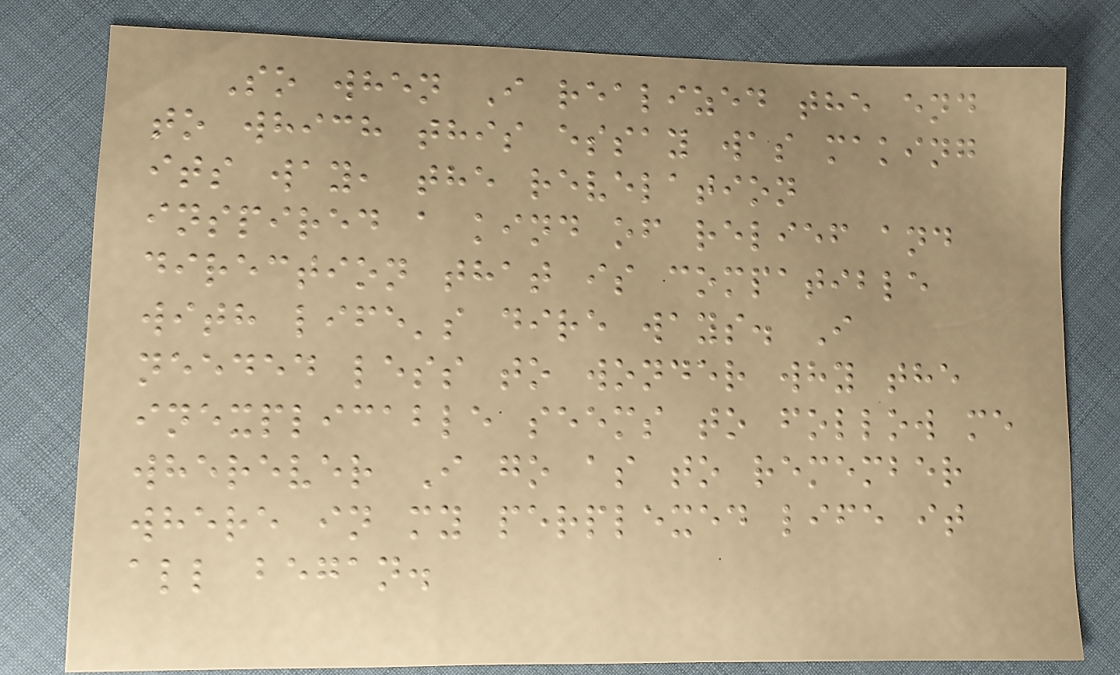So when I realized the end
to which this essay was making
its way, the revelation
inspired a kind of relief and
direction that is compatible
with life's dire ways. I
needed less to wonder why the
inexplicable seems to follow me
wherever I go as to remember
where in my perplexed life it
all began.
